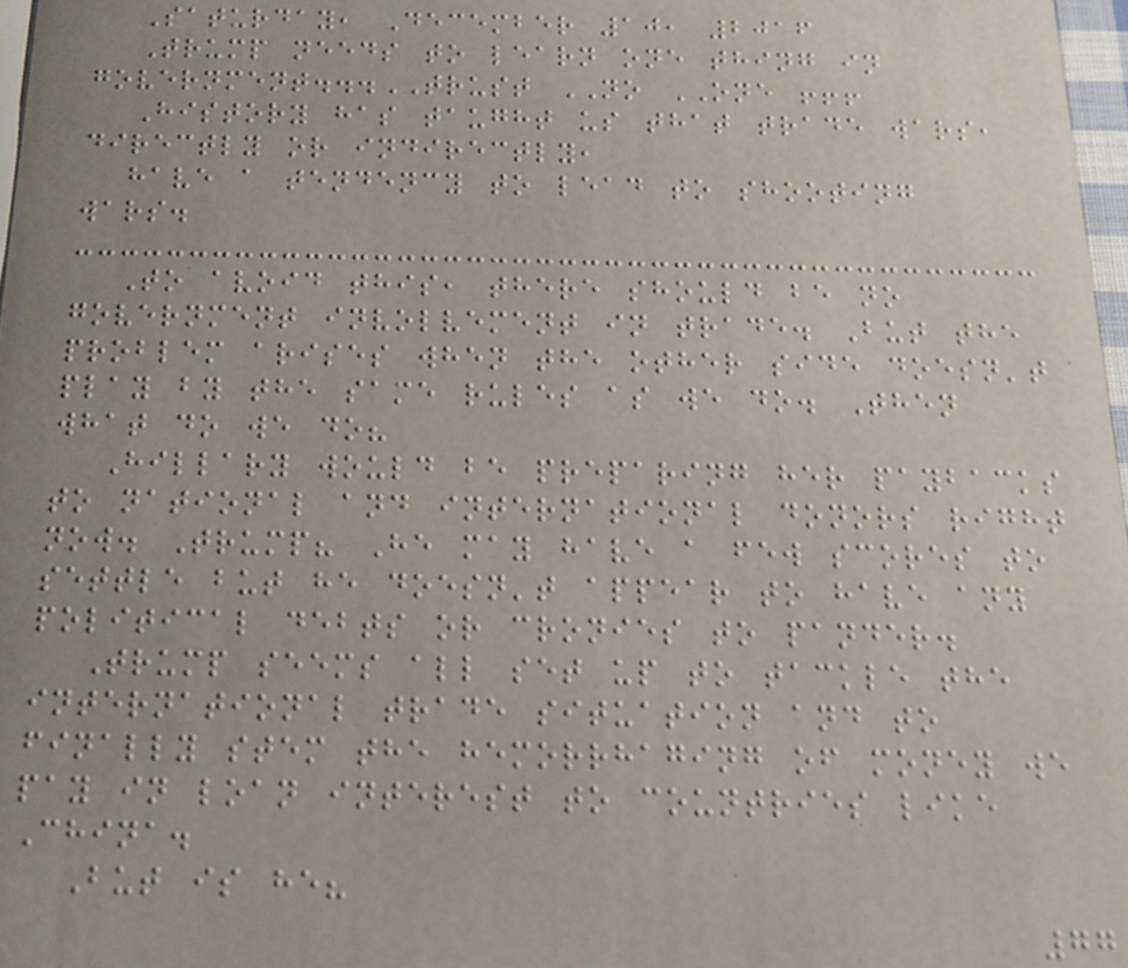Saturday, December 10, 2016
Trump needs to learn one thing in
government...TRUST NO ONE !!!
History has taught us that trade wars,
directly or indirectly,
have a tendency to lead to shooting
wars.
To avoid this, there should be no
government involvement in trade. But the
problem arises when the other side doesn't
play by the same rules as we do. Then
what do we do?
Hillary would be preparing her paybacks
to national and international donors right
now. Trump? He may have a few scores to
settle but he doesn't appear to have any
political debts or cronies to pander.
Trump seems all set up to tackle the
international trade situation and to
finally stem the hemorrhaging of money we
pay in loan interest to countries like
China.
But is he?
77
